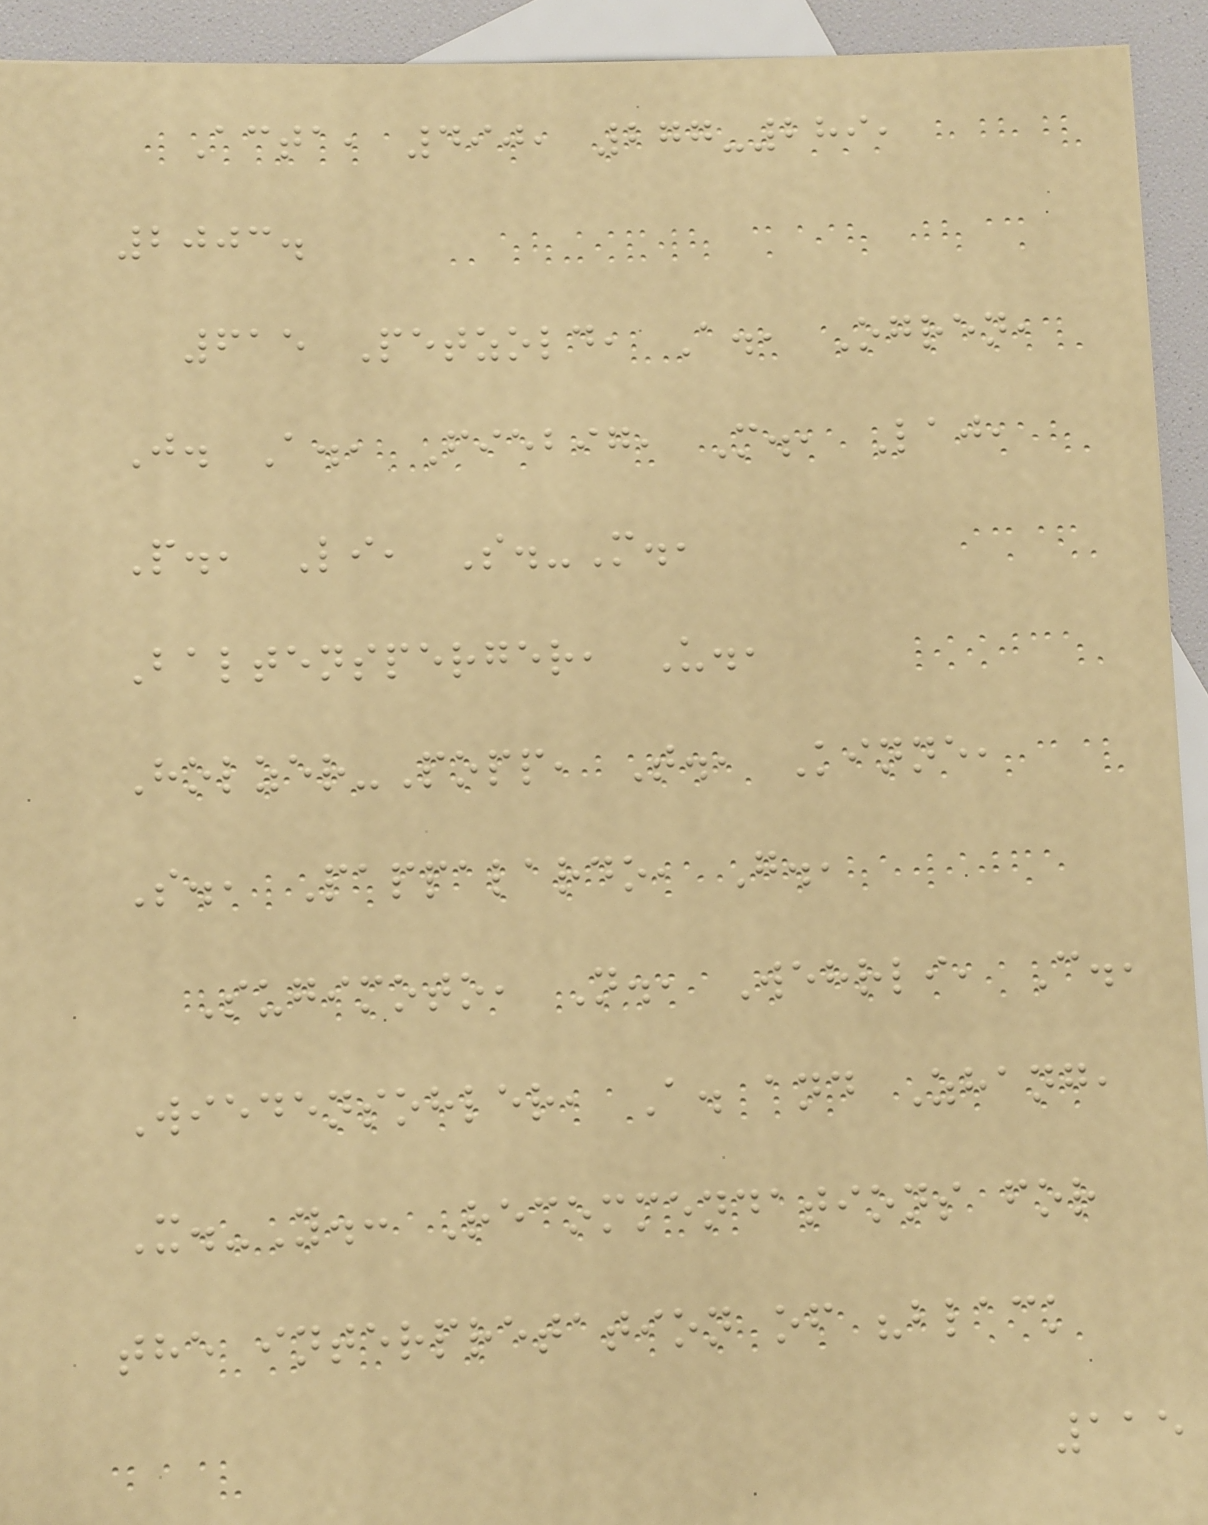Acta, 490, 277-289,
2003.
615 Petzold, A., Ogren,
J. A., Fiebig, M., Laj,
P., Li, S.-M.,
Baltensperger, U.,
Holzer-Popp, T., Kinne,
S., Pappalardo, G.,
Sugimoto, N., Wehrli, C.,
Wiedensohler, A. and Zhang,
X.-Y.: Recommendations for
the interpretation of "black
115
